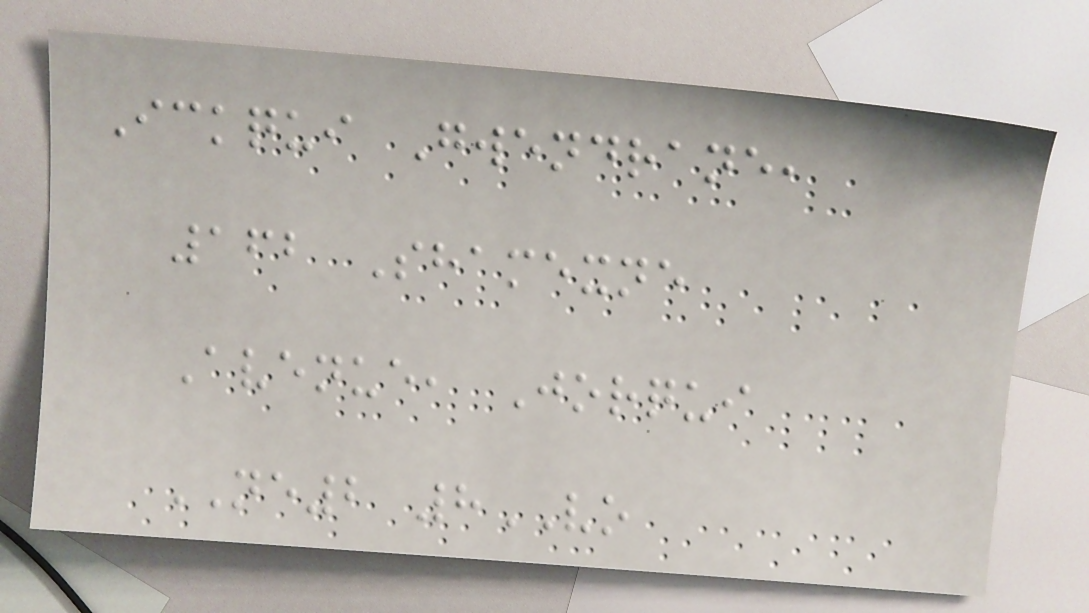Ickqui Gwendrane,
162 Shamexne
Avenue, Jorqui
NE2 8VO
